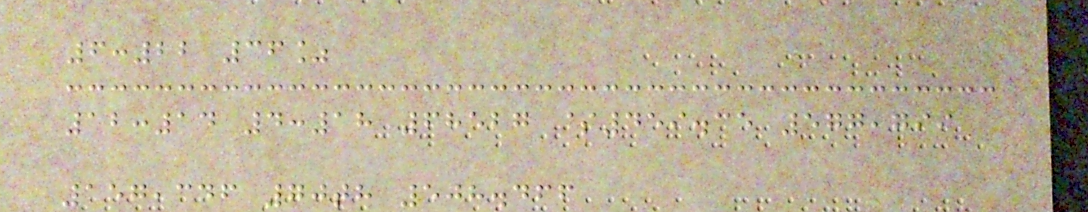6:22 36%
12:14 4:18 68527 $459.35 577,799
157,346 70th 508.466
